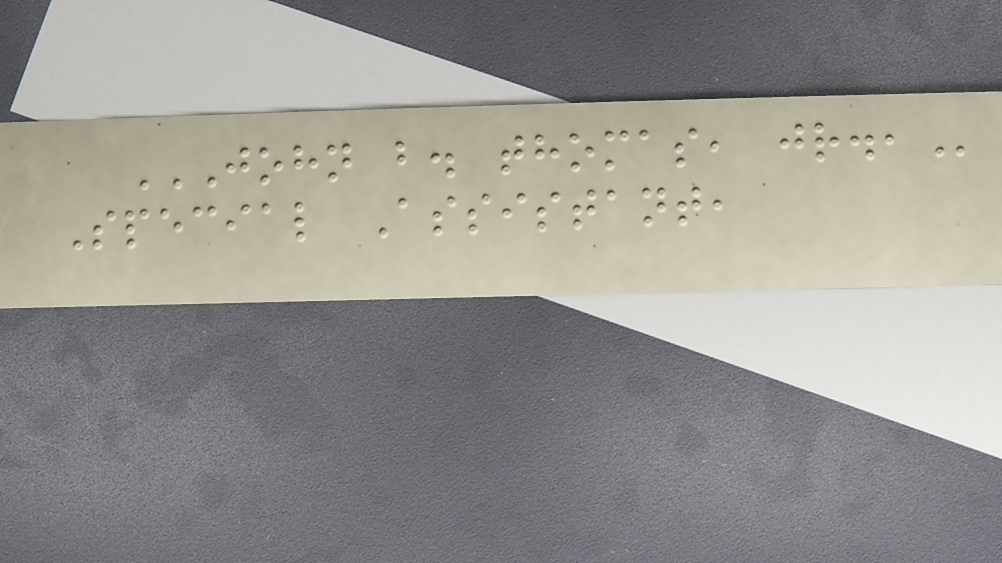JOHN B. THOMAS, JR.,
Special Assistant,
